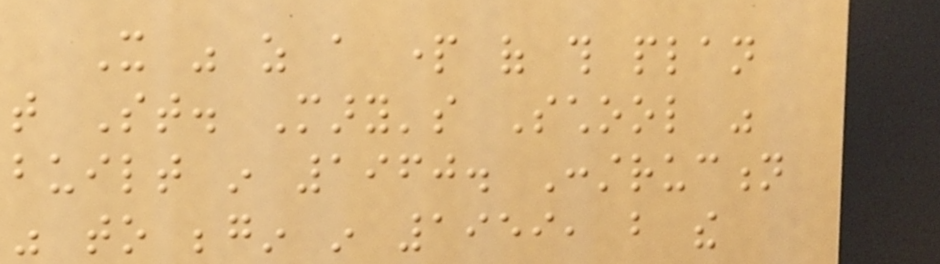It was as a part of this plan
that St. Mary's School was
built in 1960. Construction
was to begin in 1959, but the
